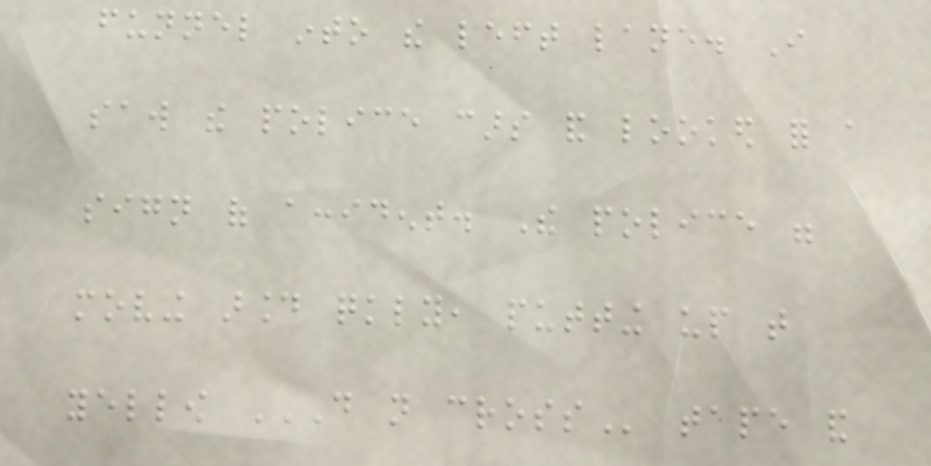funnel into the left lane. I
saw the police cars and looked for a
sign of accident. The police were
moving around quickly, putting up that
yellow DO NOT CROSS tape and
